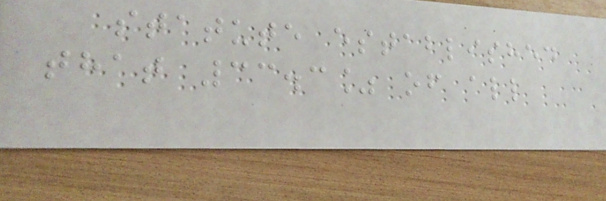statute established
that 33.3% of all
